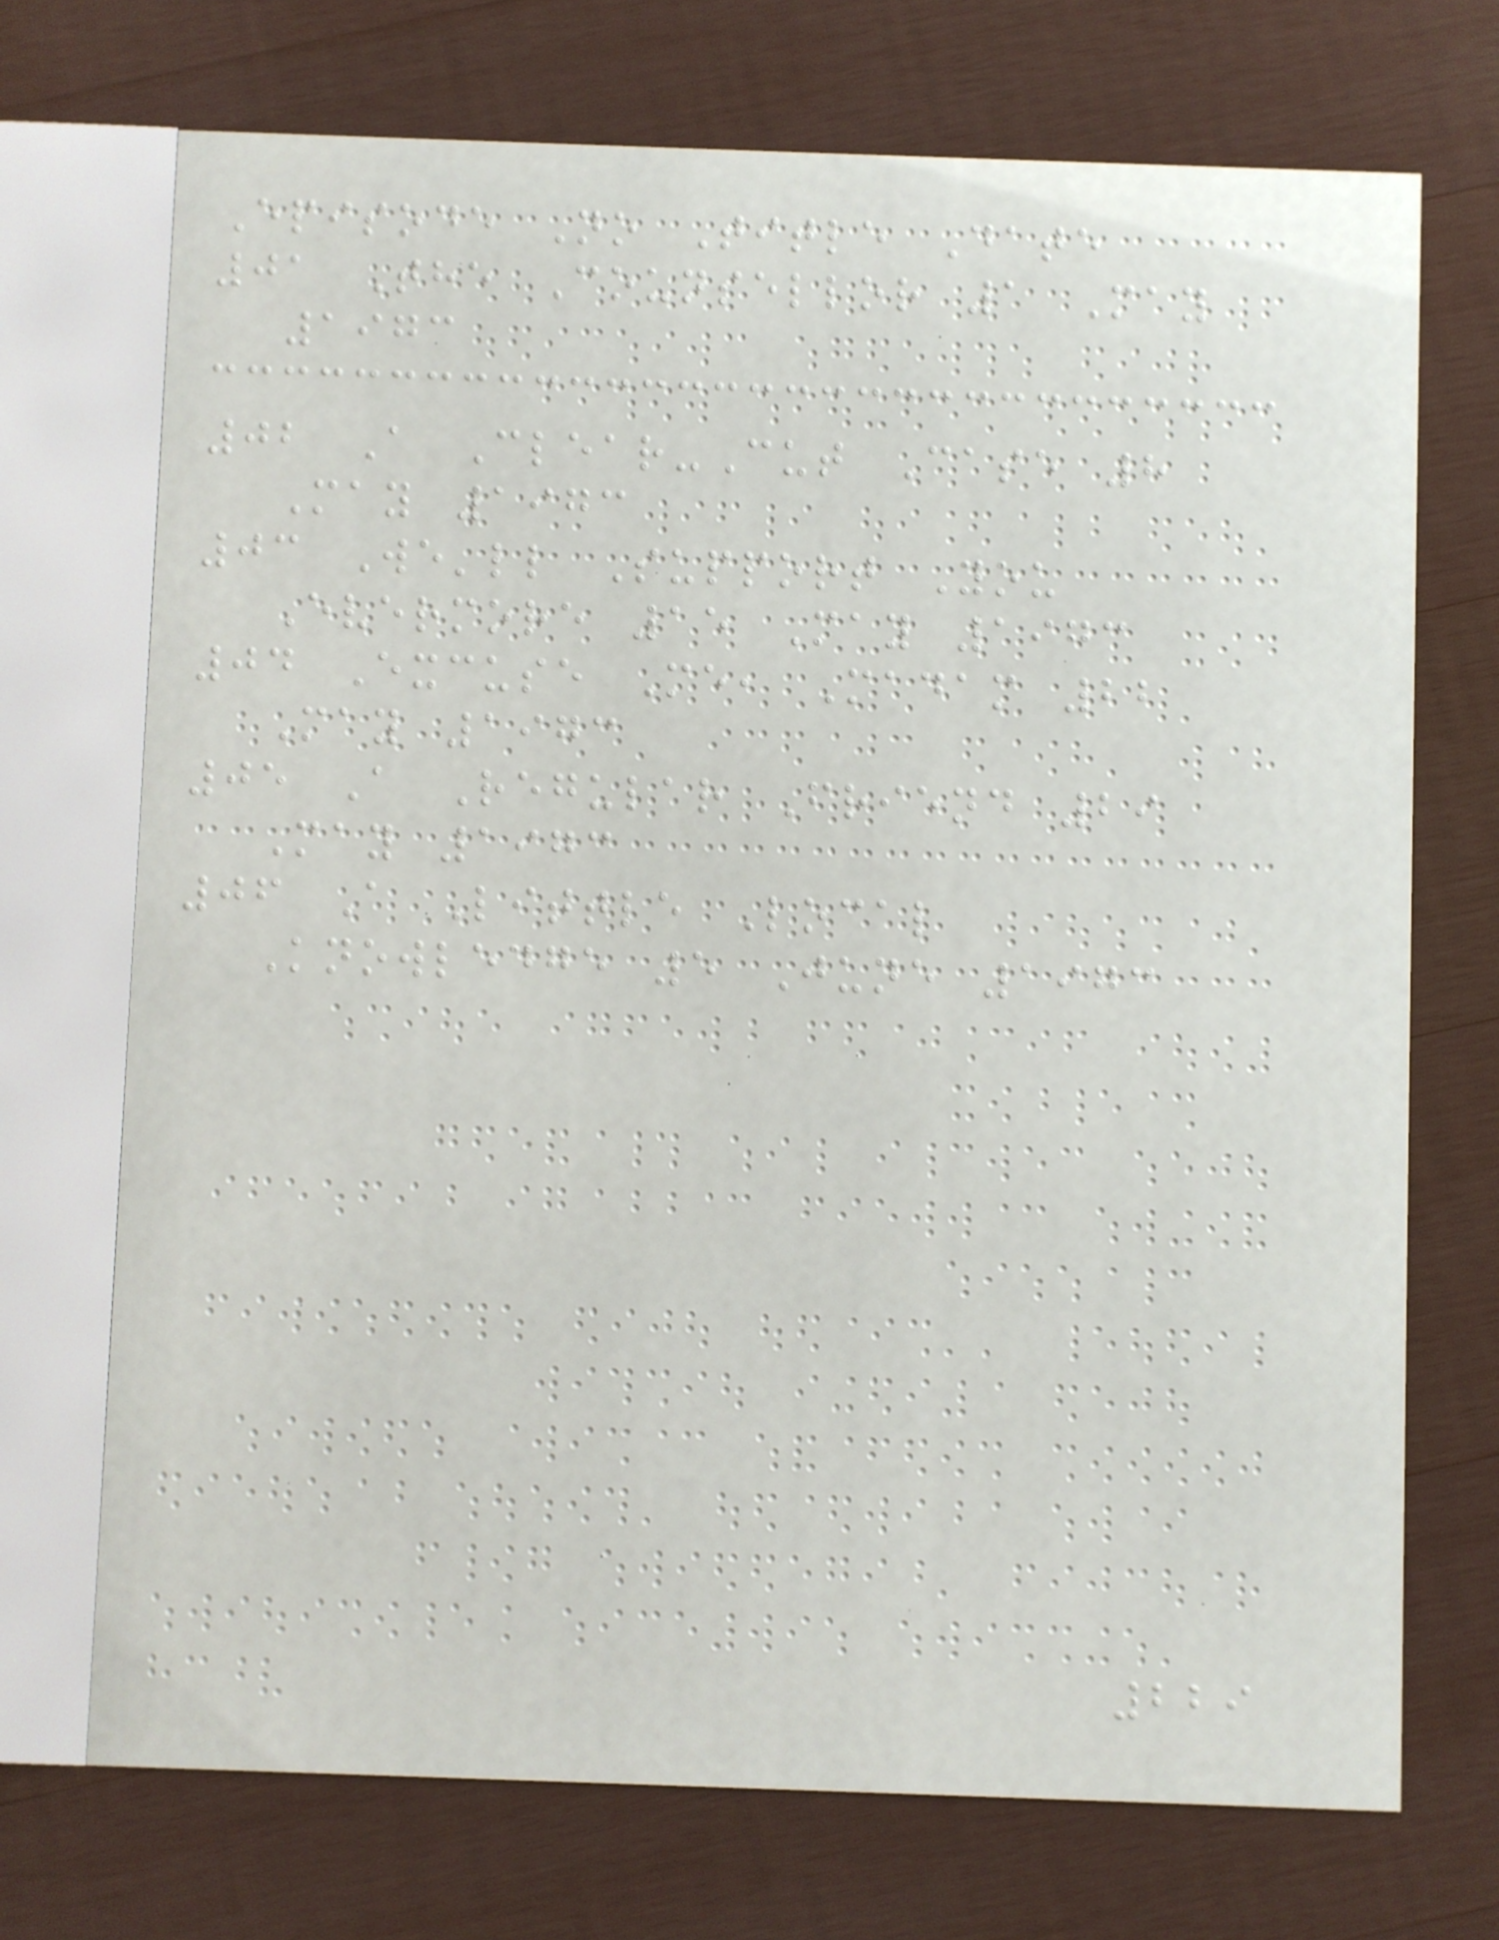Episode No Title Date
01 The Counsellor 1 May
1973
02 A Clear-Cut Case 8
May 1973
03 We'll Support You
Evermore 15 May 1973
04 Excuse Me, Madam 22
May 1973
05 A Regular Friend 29
May 1973
06 A Little Local
Knowledge 5 June 1973
229
